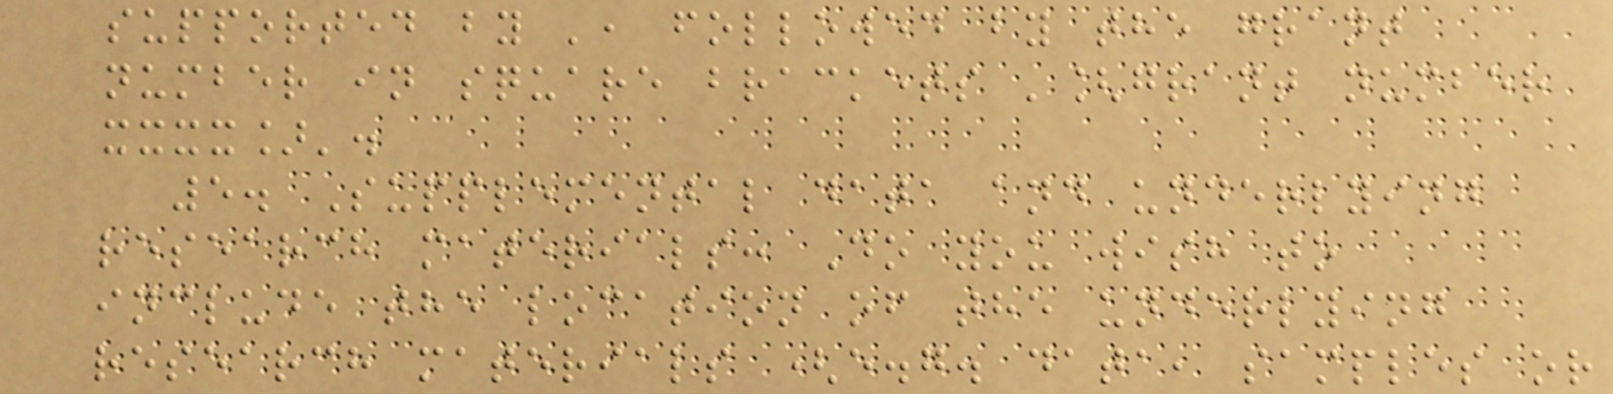supported by ', followed by the grant
number in square brackets '[grant number
xxxx]'.
5. Supplemental data and underlying
research materials: Do you wish to
include the location of the underlying
research materials (e.g. data, samples or
